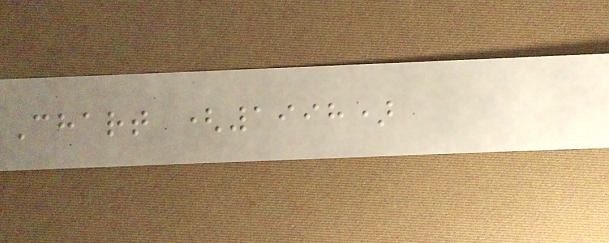Chart (1998)
